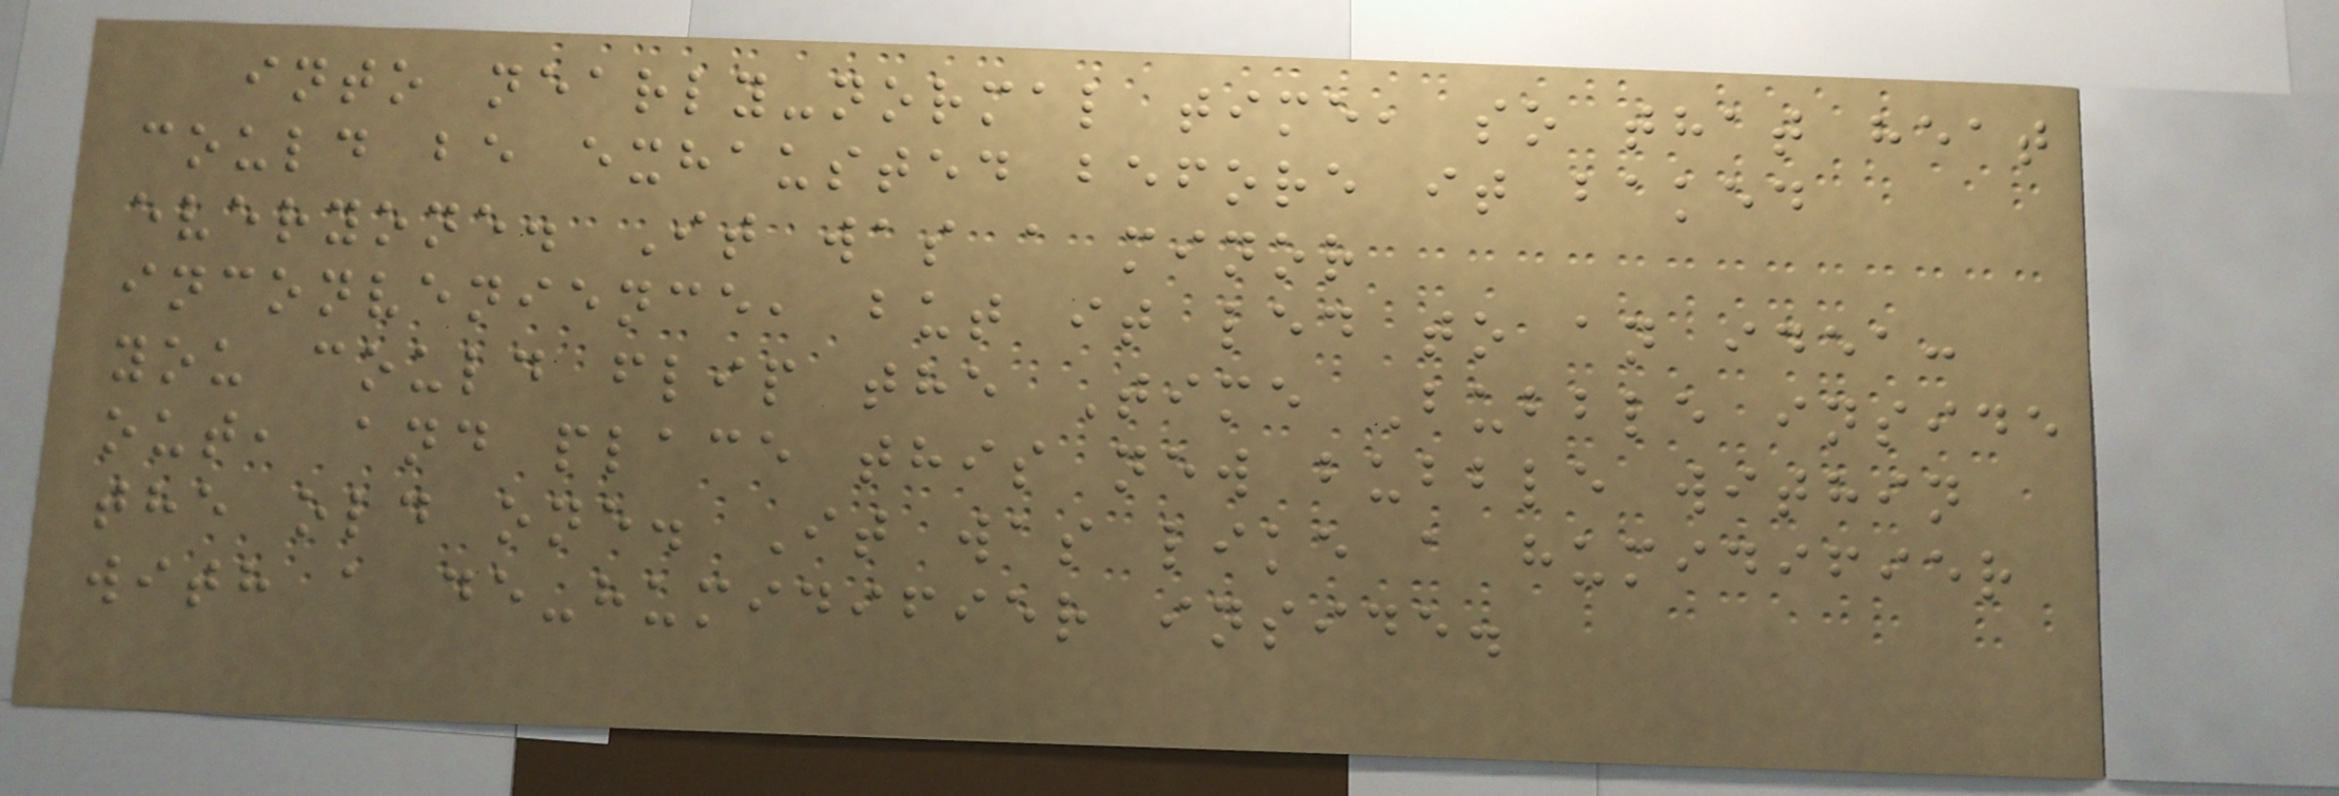into nearly-normal time, so that heat
could be exhausted before it baked
everyone. It was a minor
inconvenience, but it led to an idea:
you could flip the Time Bubble inside
out, and place this new bubble within
the old one. It was like a humidifier
with a de-humidifier inside.
